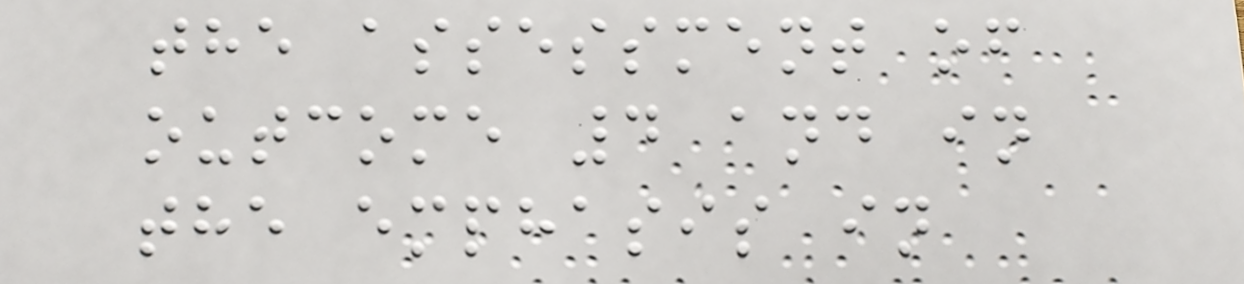the assessment of
outcome 4 and in
the emphasis in
